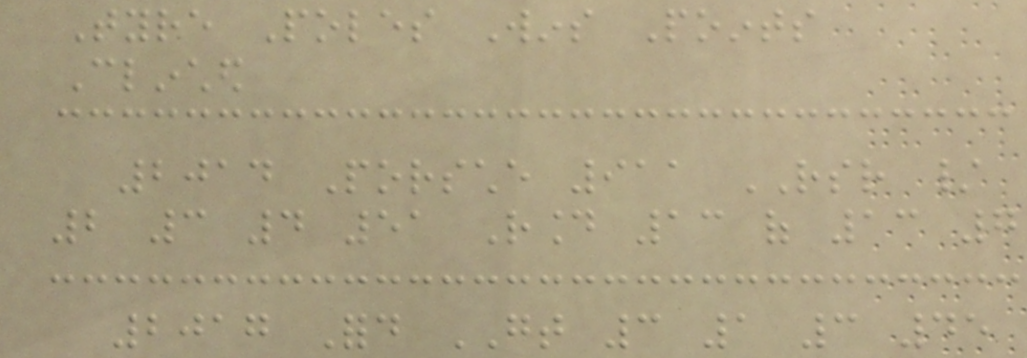Tyre Poles Wins Points
Clinched
2014 Porsche 911 RSR /
2 3 4 51 Round 13 of 13 7
2017 Ford GT 3 1 3 45
